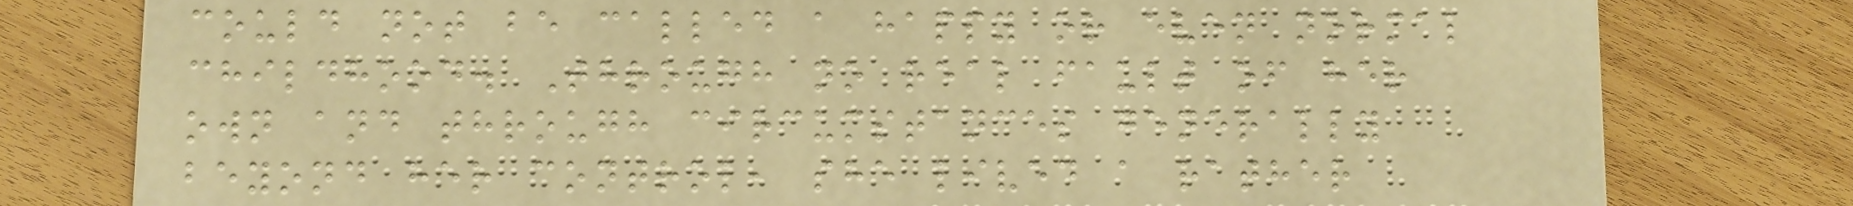could not be called a happy or even normal
childhood. Through no real fault of her
own and through circumstances generally
beyond her control, she lived a rather
